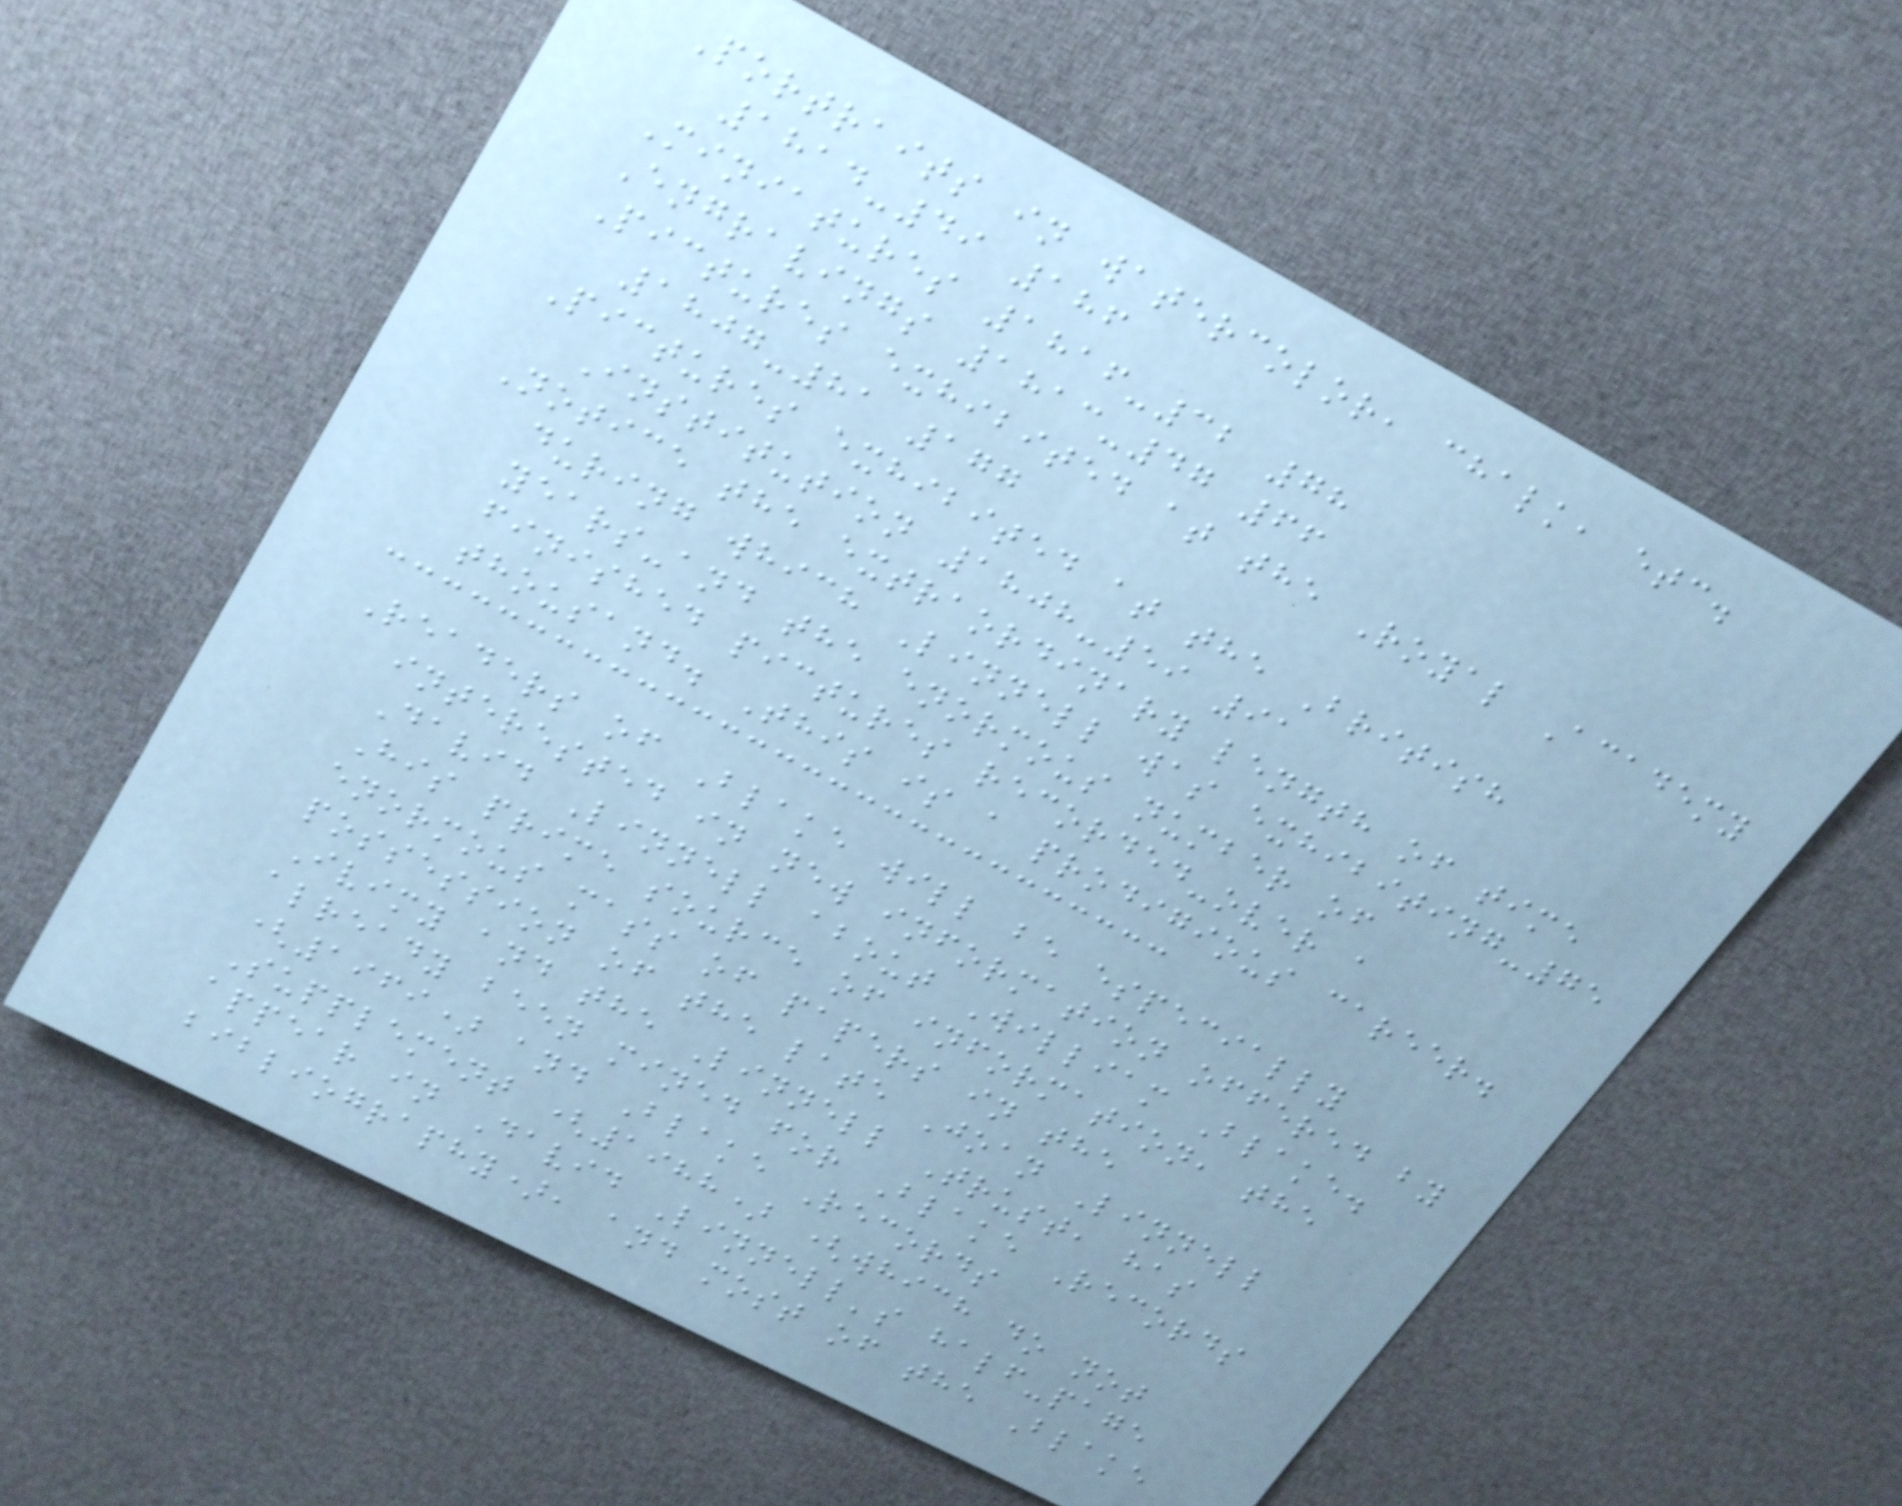Portraits in watercolor, chalk, etc.
1814-49 186
Miniatures 1816-32 78
Engravings 1813-47 66
Pictures exhibited at the Royal Academy
1807-81 177
Pictures exhibited at the British
Institution 1808-59 91
Notice the extraordinary length of time
during which Linnell was exhibiting-75
years-and the enormous number of
finished pictures recorded-over a
thousand. This is a prodigious career.
Readers of Blake will be especially
interested in new information offered by
David Linnell about William Blake.
His prime source of information, the
enormous mass of papers in the
possession of the late Joan Linnell
Ivimy and the Linnell Trust, has
already been mined for Blake Records
(1969) and Blake Records
Supplement (1988) (which do not
appear in David Linnell's half-page
bibliography), and most of the Blake
